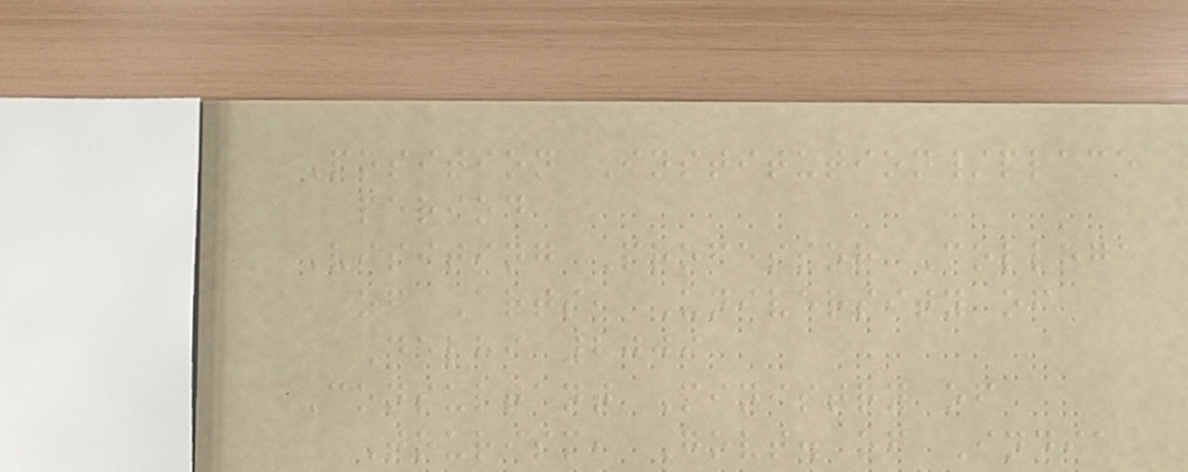Position Institution/place
period
Visiting Professor College
of Arts, University of
Delhi 2009
Consultant Ministry of
Tourism, Govt. of India
